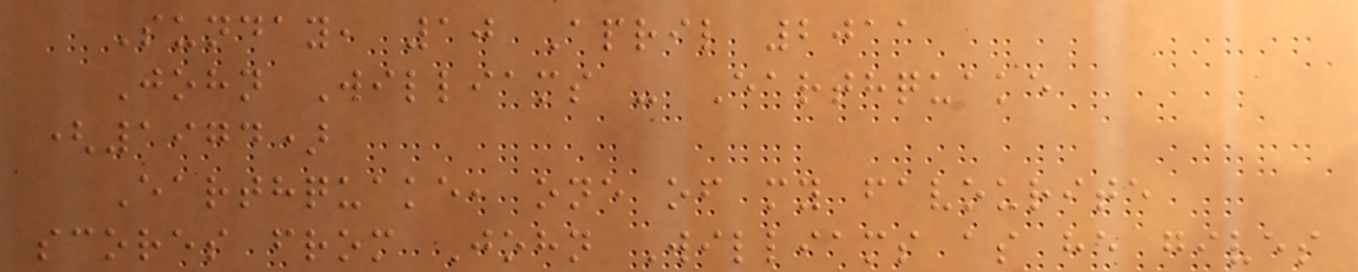Sunday, 10 April 2011
John Williams - Earthquake
(1974)
Earthquake, one of my favourite
scores from John Williams as he gives
